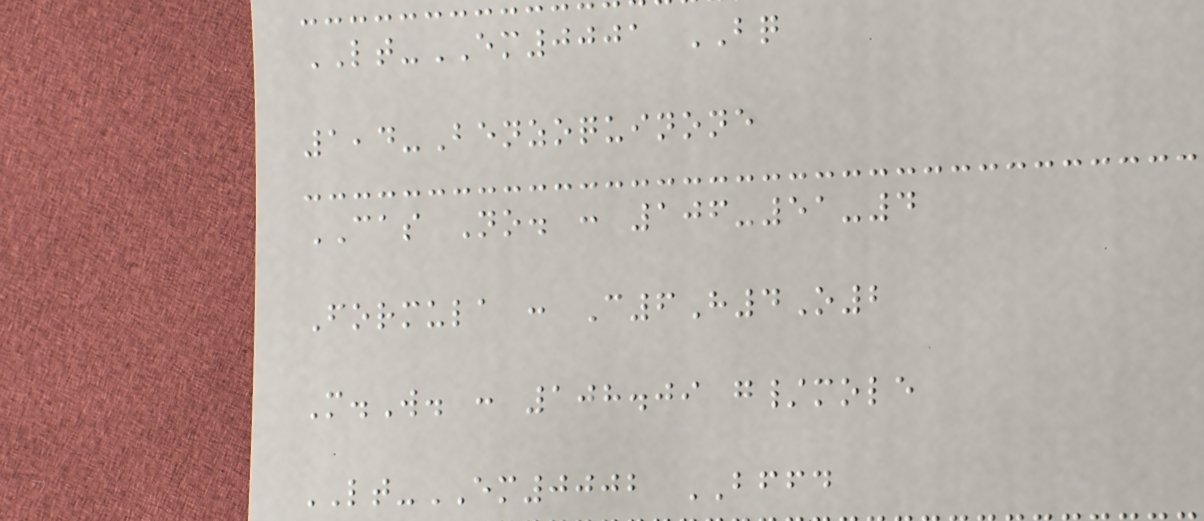LT-EM0001 BQ
1,4-Benzoquinone
CAS No. : 106-51-4
Formula : C6H4O2
M.W. : 108.09 g/mole
LT-EM0002 BFFD
